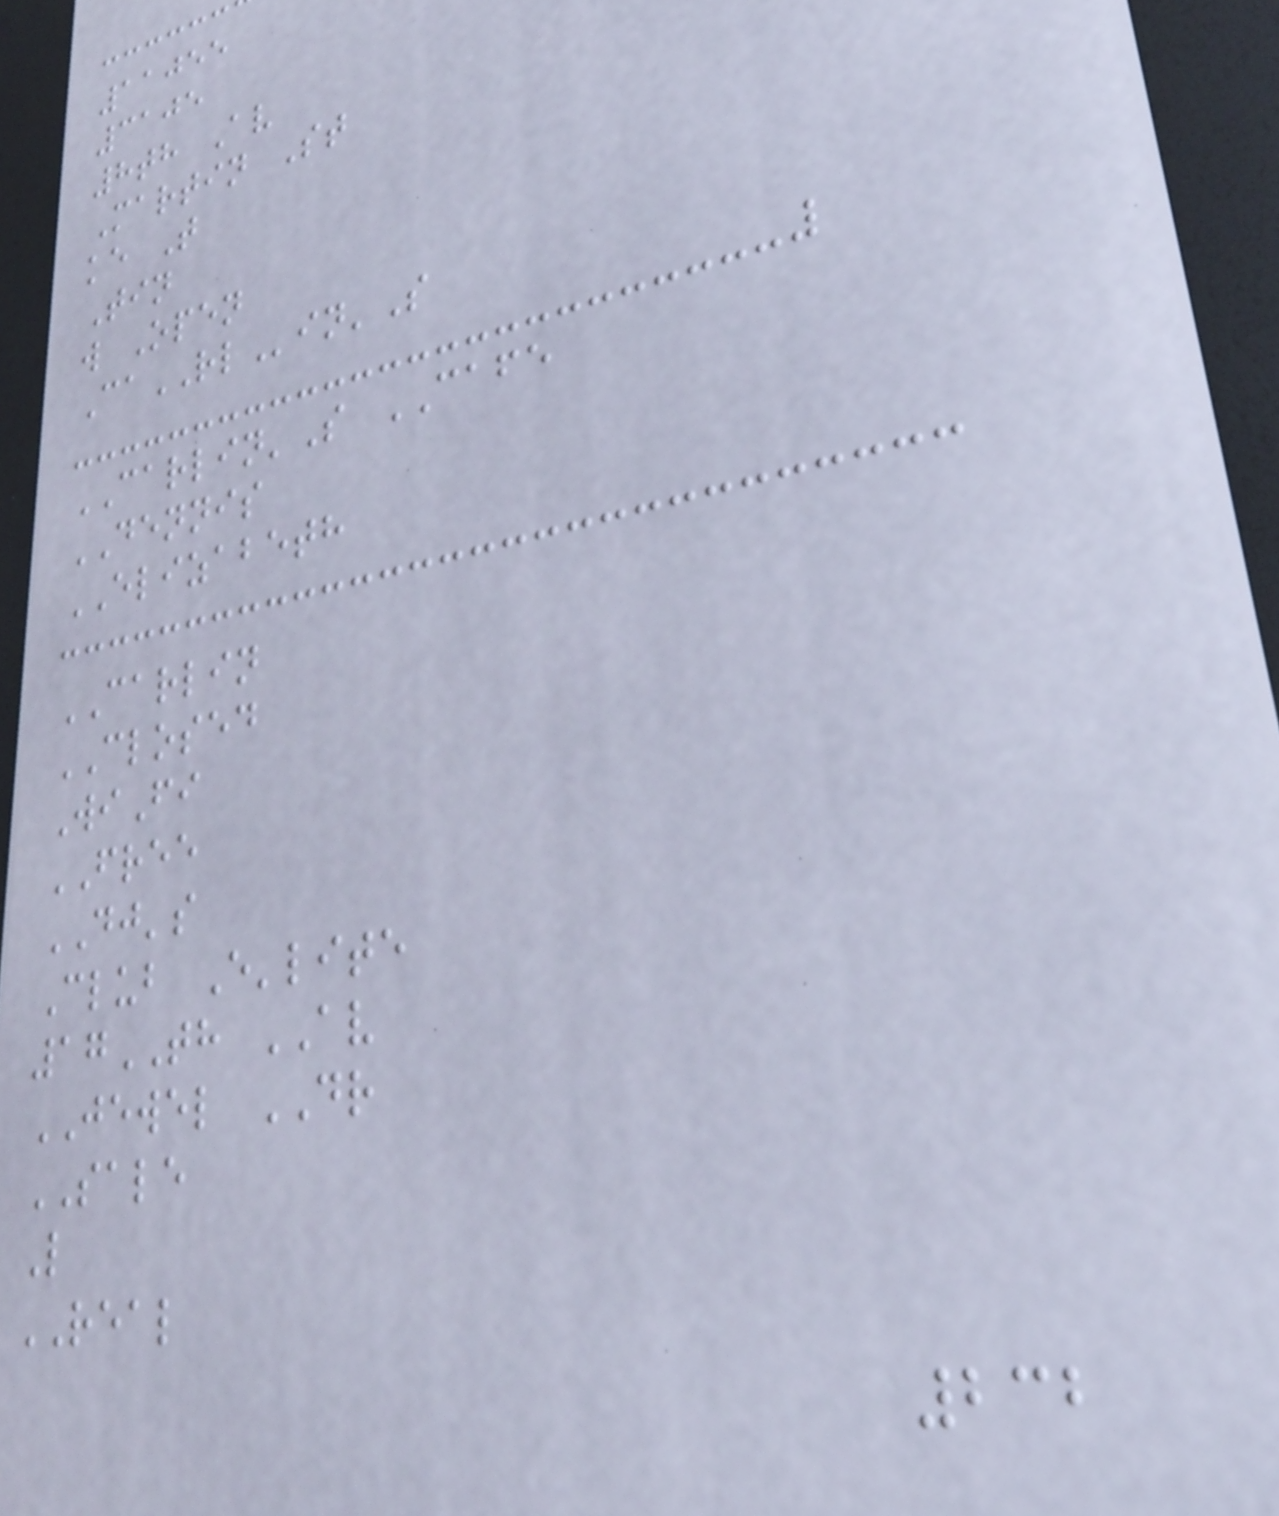11055
3105
8th Av
Martin St
ke T
Tin
w Open
CaRLin'S
CARLIN'S CAFE
DENNIS
ELIZABETH
CARLIN
CLOSED
WiFi
FREE
DJ's
Club E'lite
17TH AV
JEWEL DR
SALE
L
REAL
232
